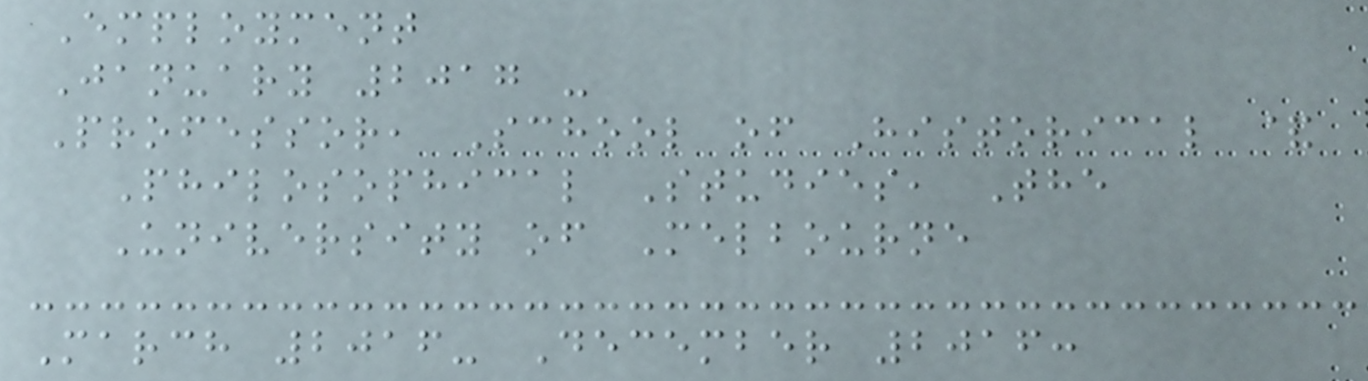Employment
January 2017 -
Professor, School of Historical &
Philosophical Studies, The
University of Melbourne
March 2016- December 2016:
